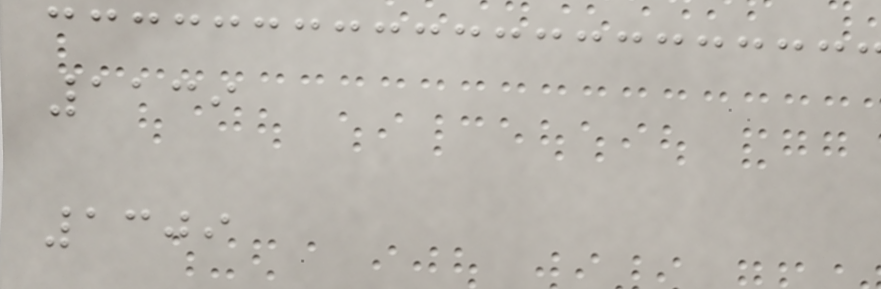1139
1309
